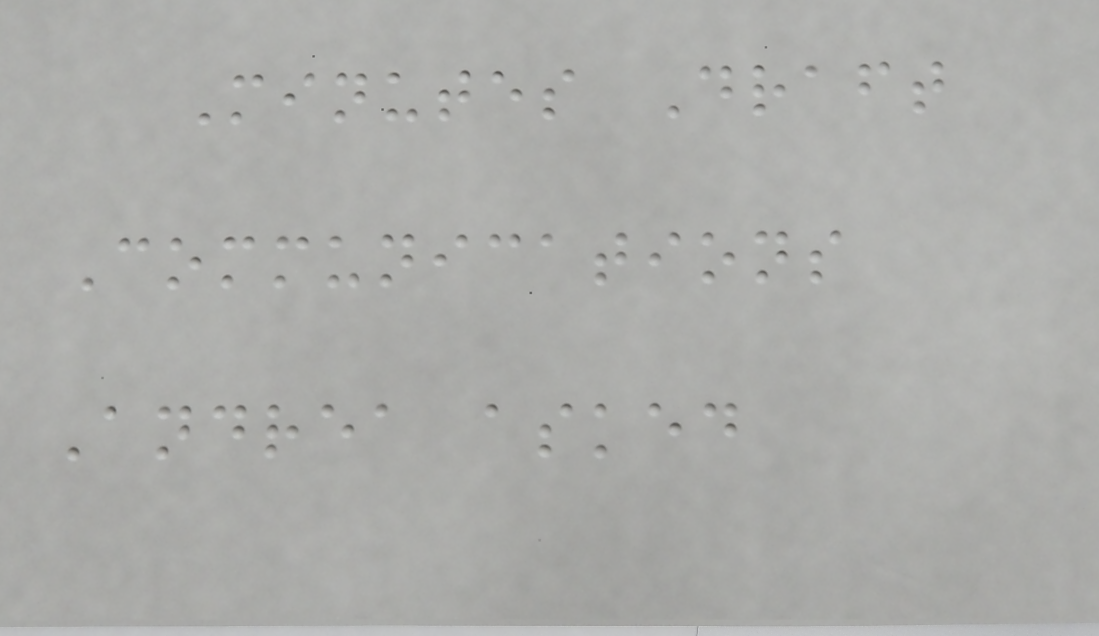Minutes Draft
Communications
Andrea asked
